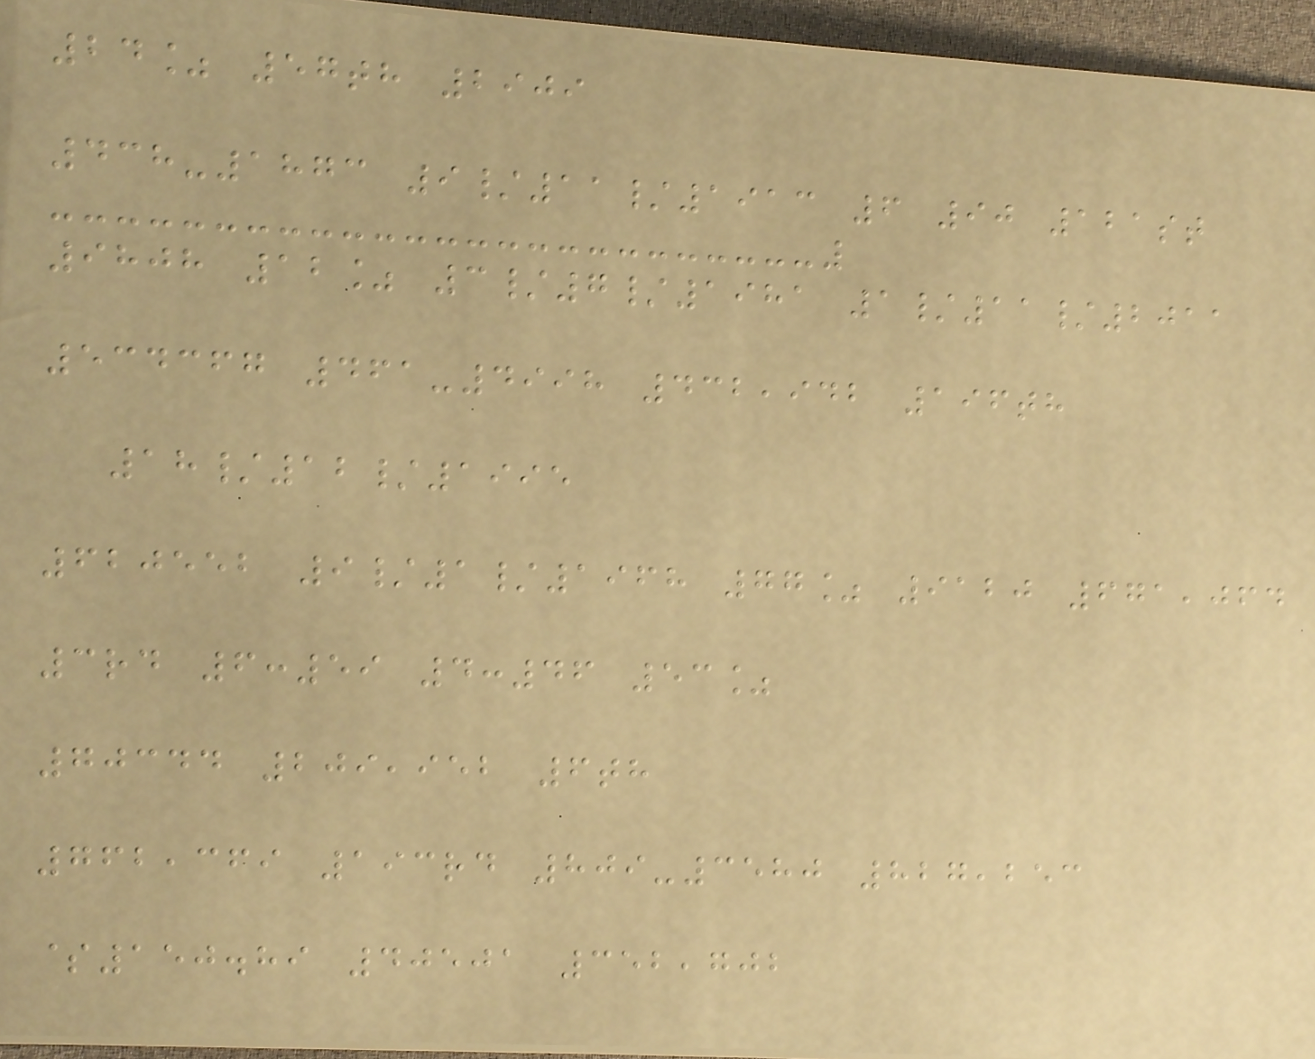24% 57th 2909
438-1873 9/11/1913 6 90 121st
9808 12% 3/7/1981 1/11/2011
534367 461-4998 432,942 196th
18/12/1995
620552 9/1/1968 77% 9120 671,064
3rd 6:59 4:46 53%
70344 209,952 6th
762,369 193rd 809-3580 827,253
$150.89 40501 352,702
